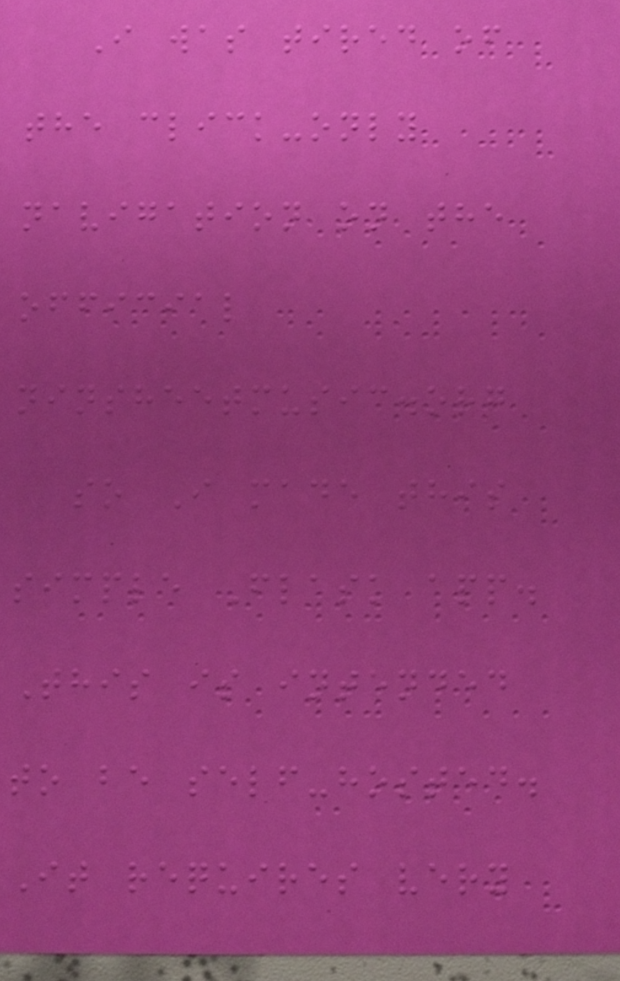I was tired of
the click-only
navigation on the
official
ninsheetmusic.org
so I made this
simple Flask app.
This is intended
to be self-hosted.
It requires very
